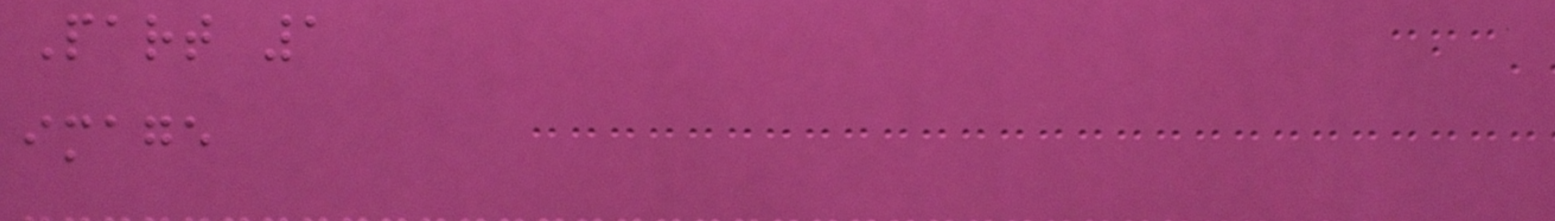Part 1
image
